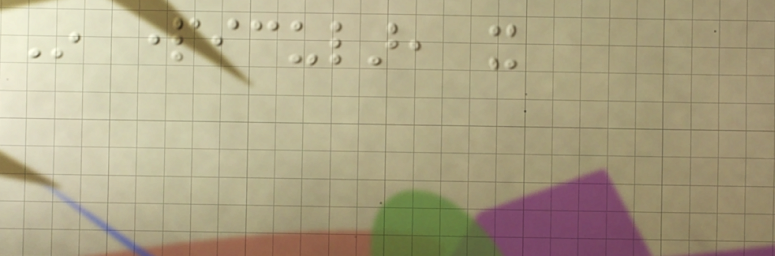In particular, it
